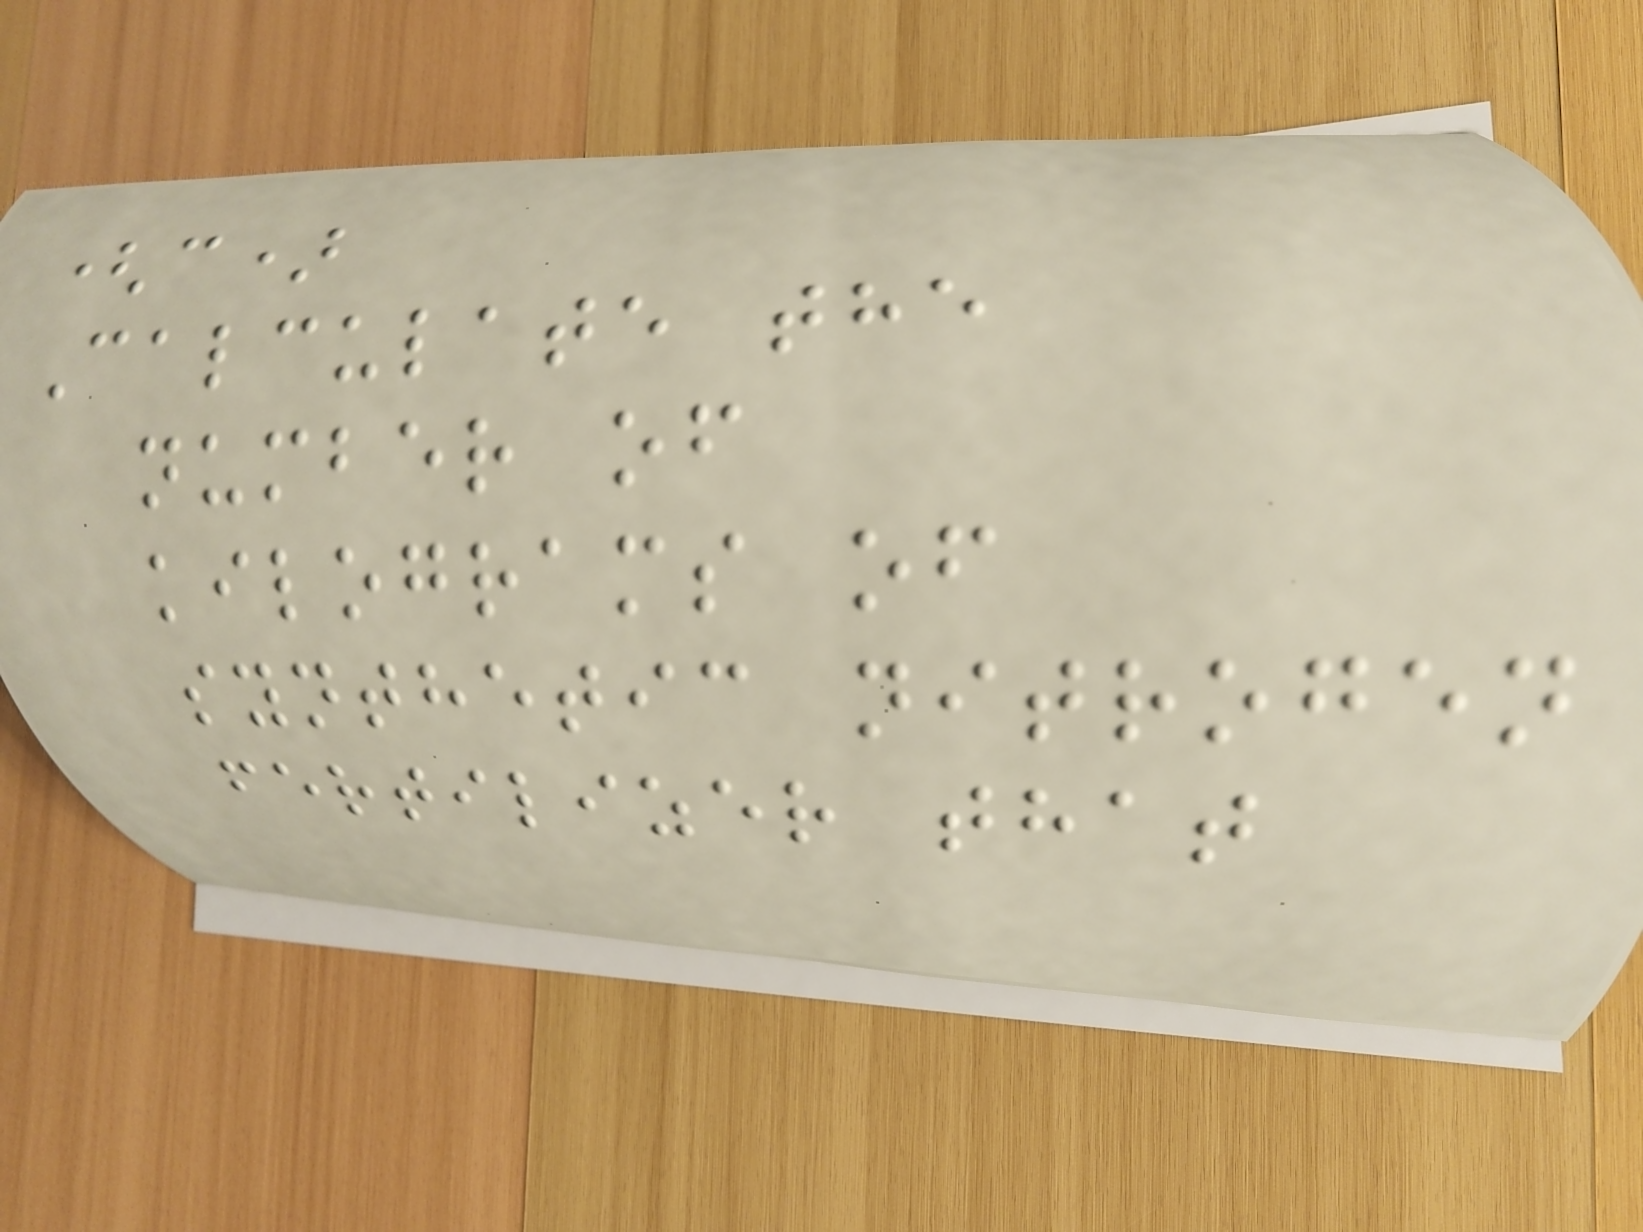(c)
Calculate the
number of
kilograms of
synthetic nitrogen
fertilizer that
